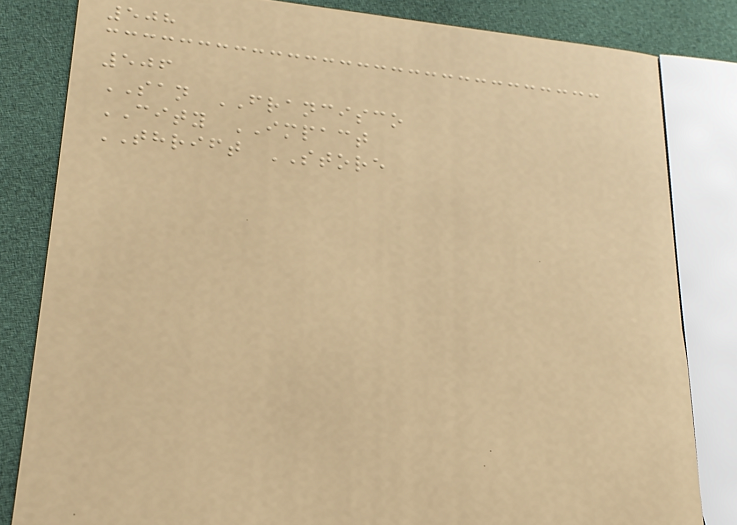508
506
SAN FRANCISCO
CITY IMPACT
THRIFT STORE
